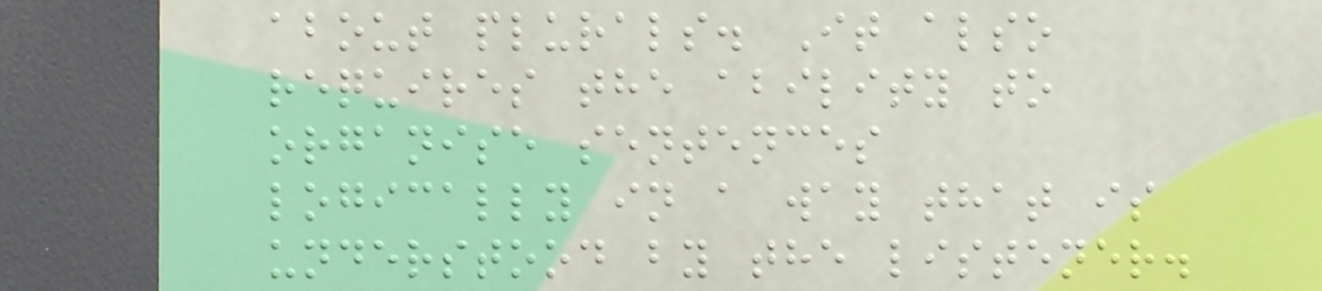about plurals. It also
requires the ability to
organise sentences
logically in a way that is
understood by the listener.
